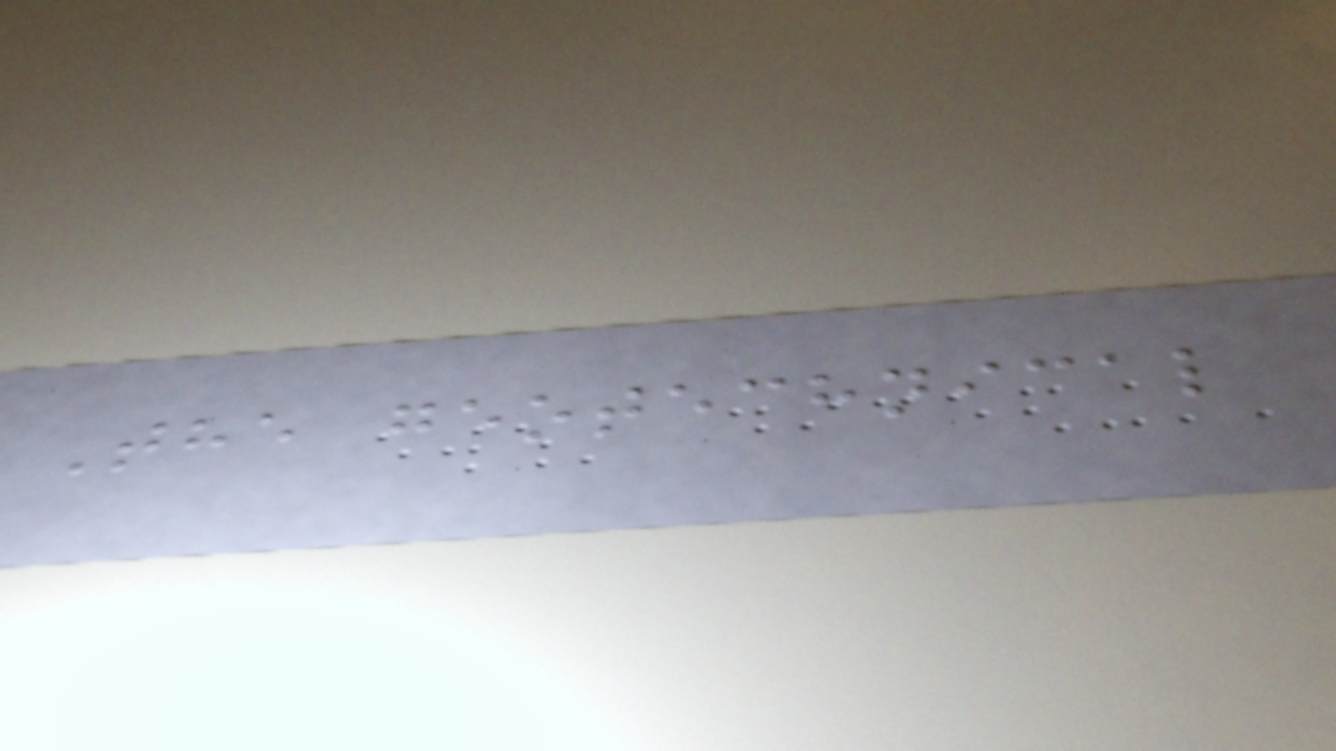The geotechnical
